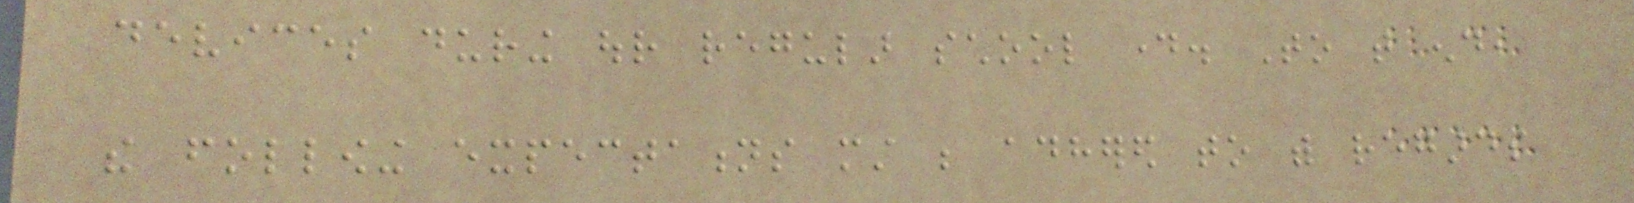devices during our regular school day. To that end,
the following expectations must be adhered to with regards
